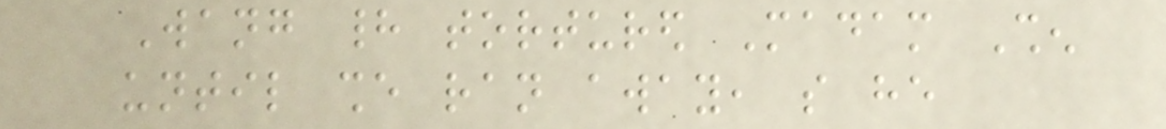Wang had tortured Madam Shen
until she ran away, so he
